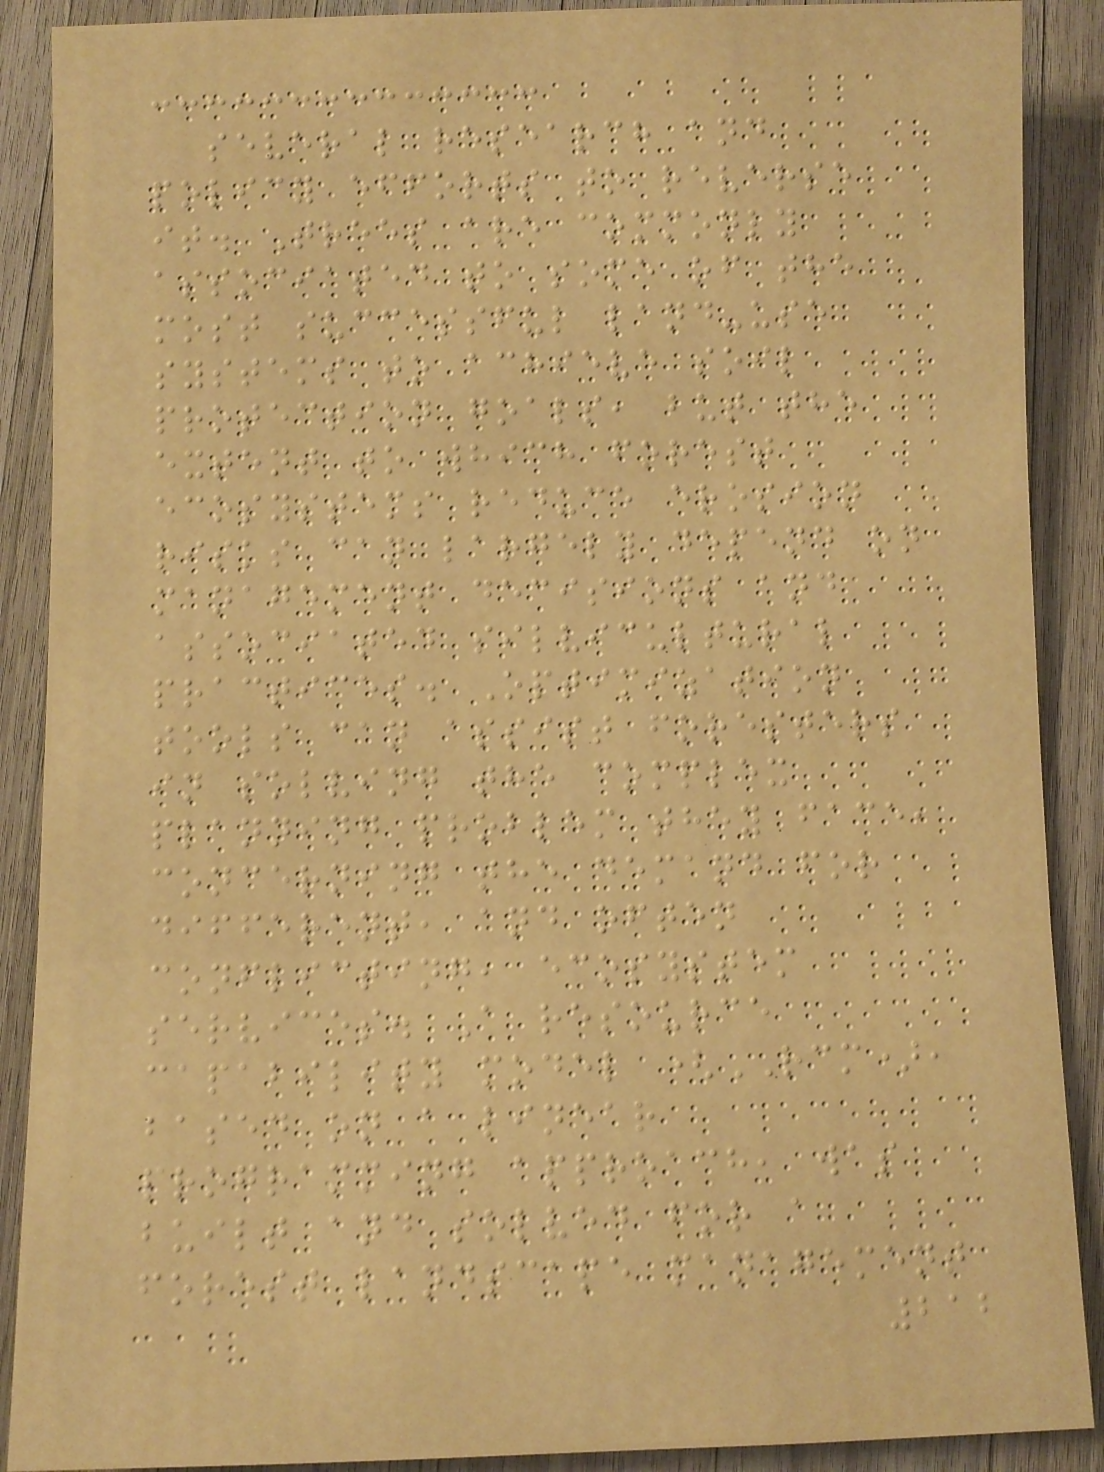several research and
policy efforts to reverse
it. Trees are commonly
associated to some of the
most successful land-use
systems to achieve soil
protection goals, but the
extent to which forest
ecosystems reduce erosion
risks can largely depend on
management decisions and
associated silvicultural
practices. Optimization
tools can assist foresters
in solving the complex
planning problem they face,
concerning the demand for
different, and often
conflicting, ecosystem
services. A resource
capability model (RCM),
based on a linear
programming approach, was
built and solved for a
forest landscape management
212
